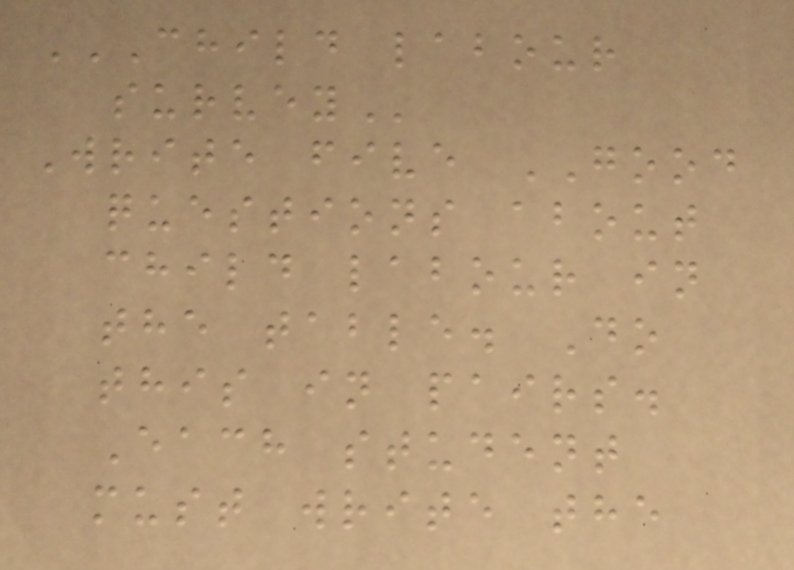CHILD LABOUR
SURVEY
Write five GOOD
questions about
child labour in
the table. Do
this in pairs.
Each student
must write the
